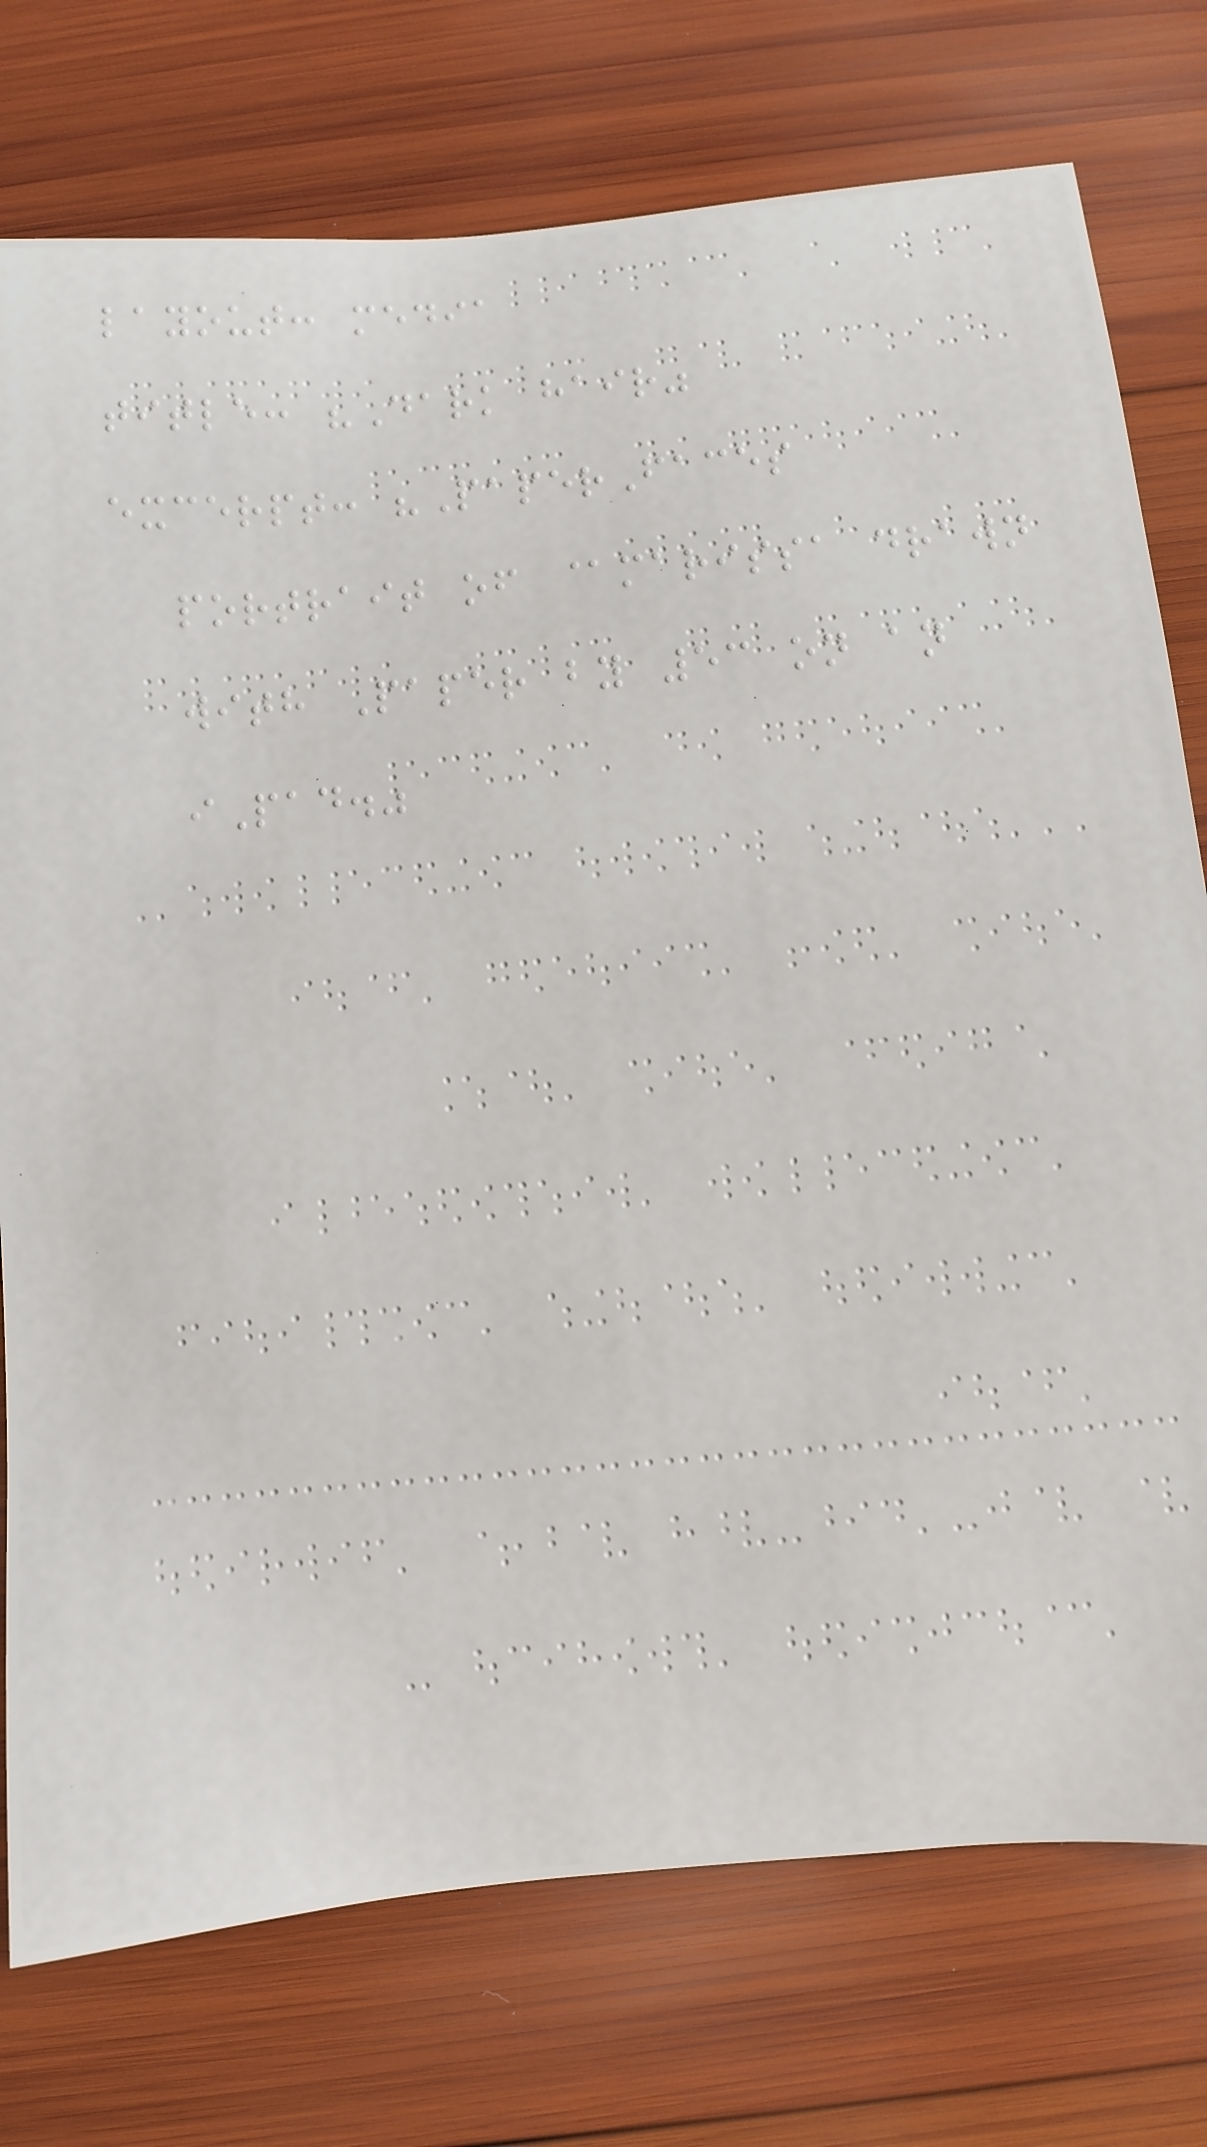layout: media
title: "Dark hair"
excerpt: "PaperFaces
portrait of @marissa drawn
with Paper by 53 on an
iPad."
